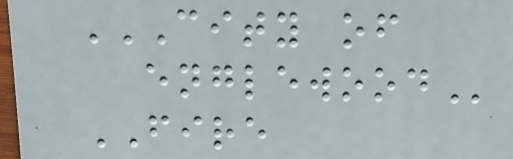CITY OF
ENGLEWOOD
FIRE
